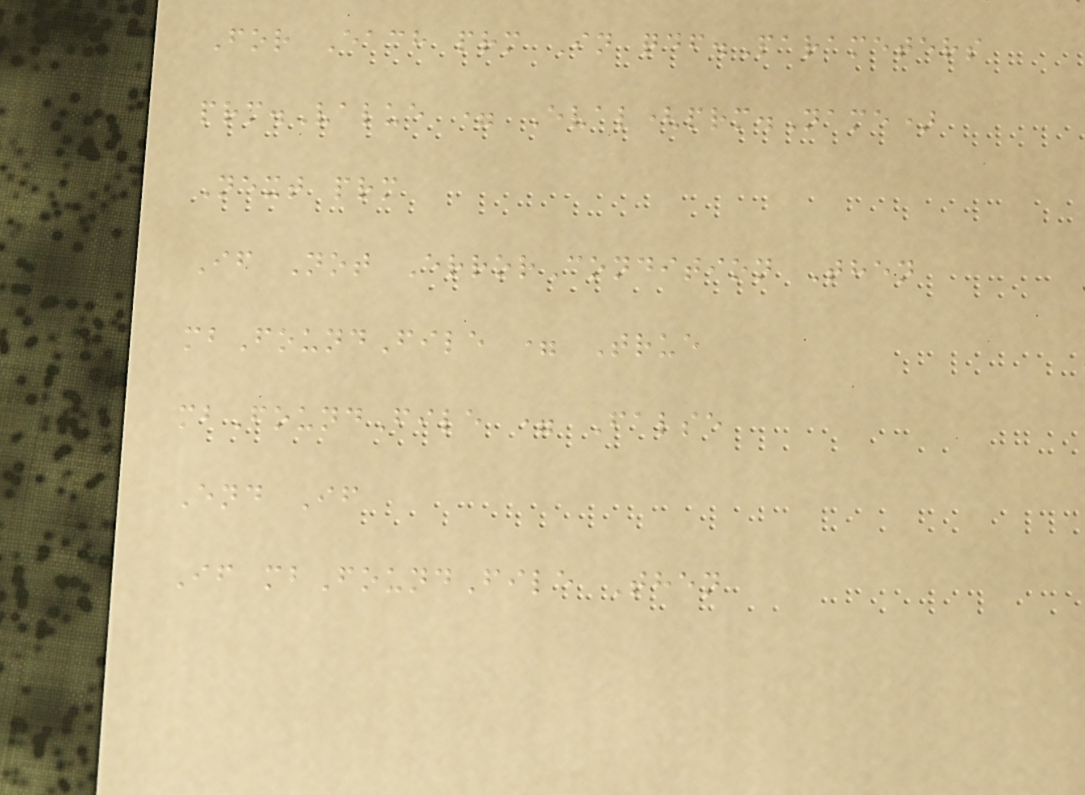For Each prm In qdf.Parameters
prm.Value = Eval(prm.Name)
Next prm
If Not ErrorCondition Then
mbFoundFile = True
mbFoundFile = False
End If
If mbFoundFile Then
